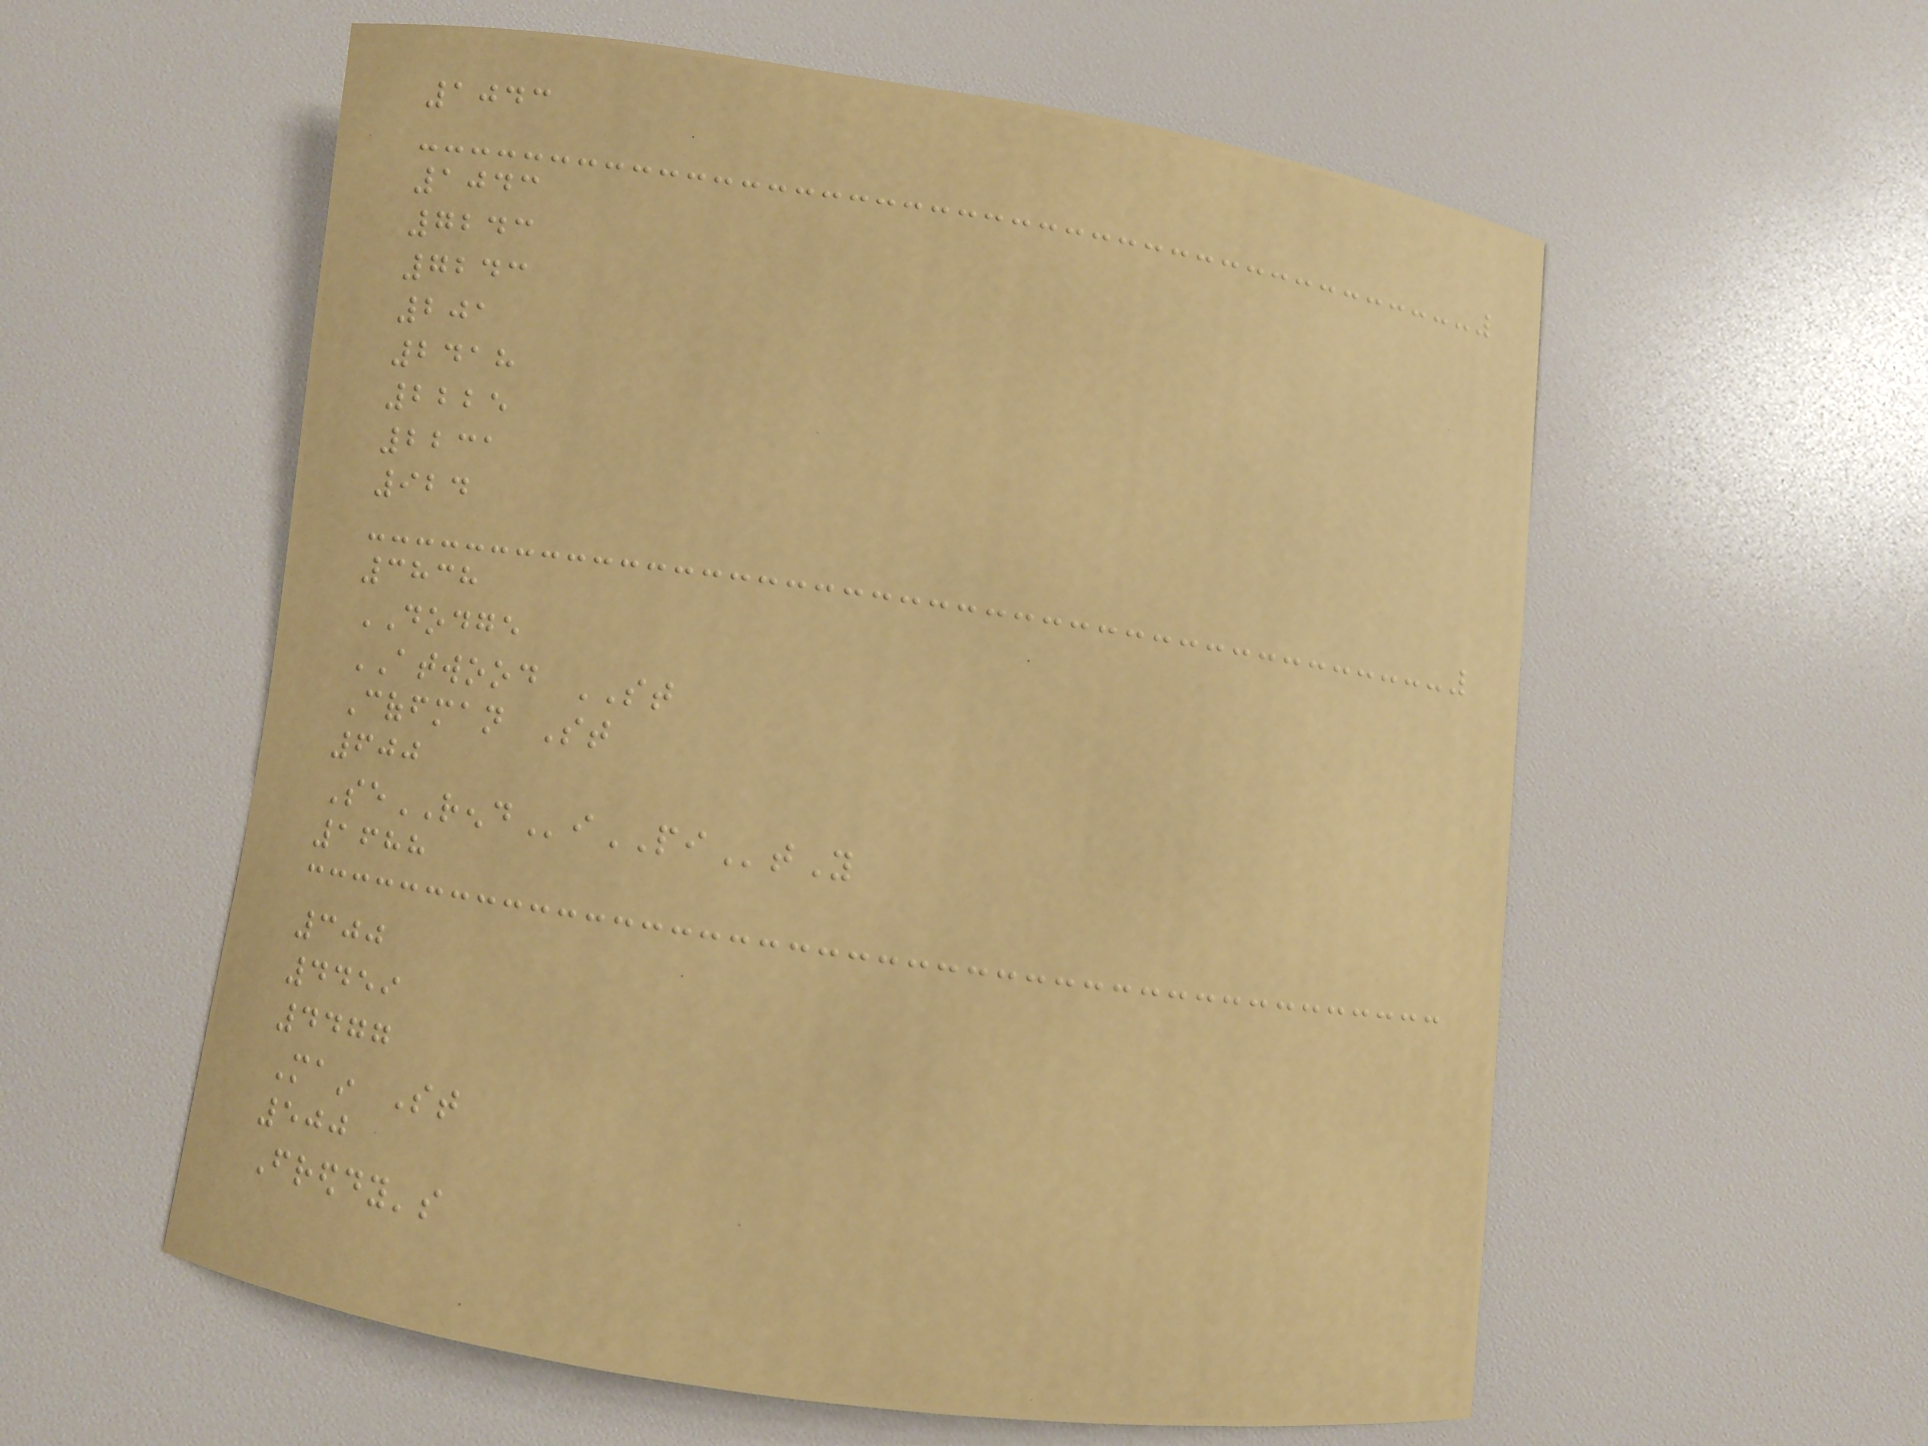1043
1043
7243
7243
201
2418
2225
2231
924
3838
DODGE
ATWOOD ST
Coffman St
600
SeRENDiPItY
1688
300
4459
4477
Main St
500
Freddy's
